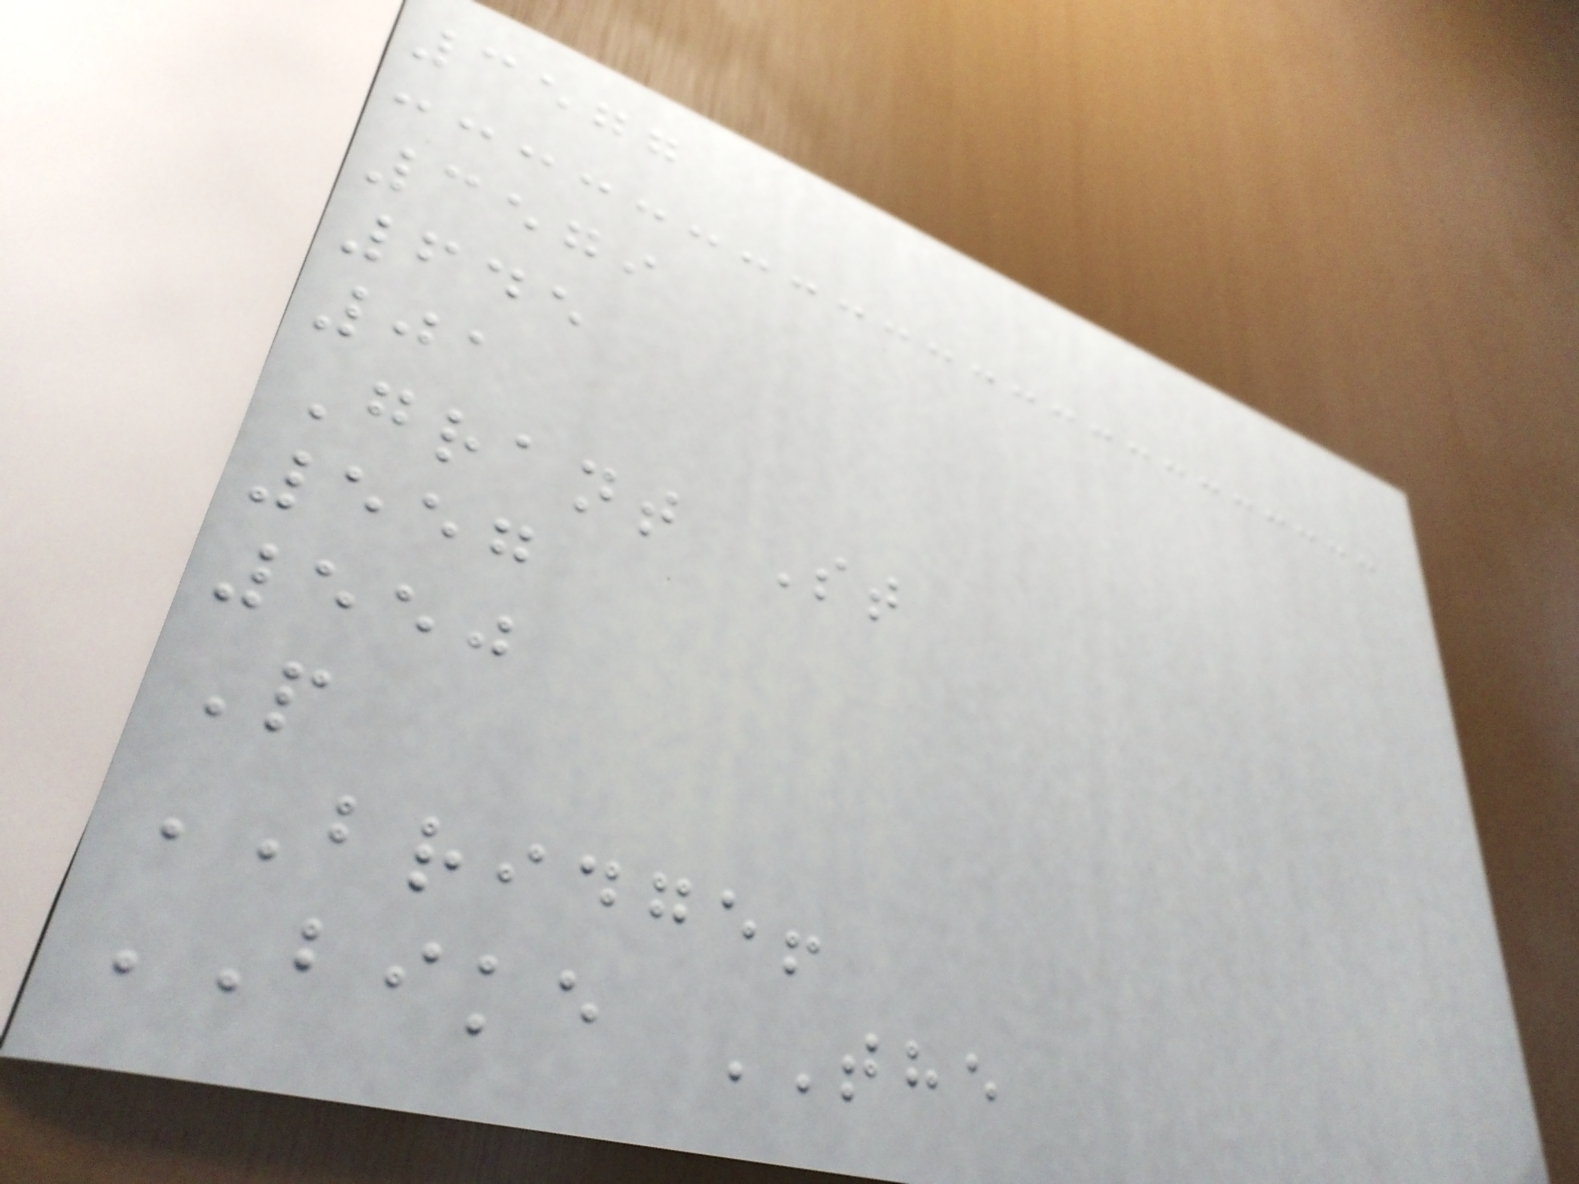3577
3579
645
01
Grant St
557
550
P
BRIDGE!
BIKE THE
